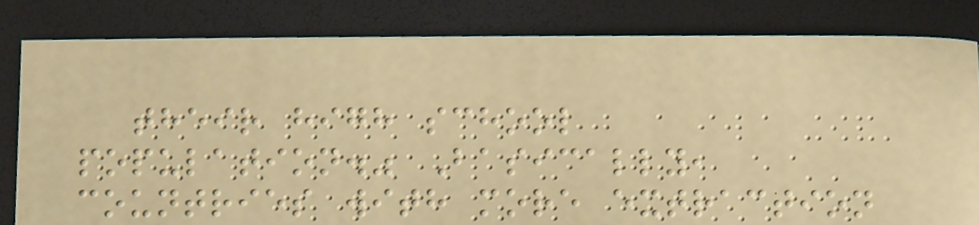their high school
population." Basically,
countries with more extraction
